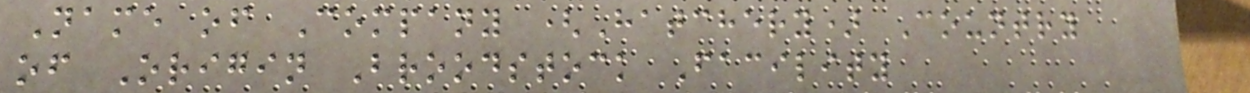Name of Company (Hatchery) Country
of Origin Broodstock Facility
